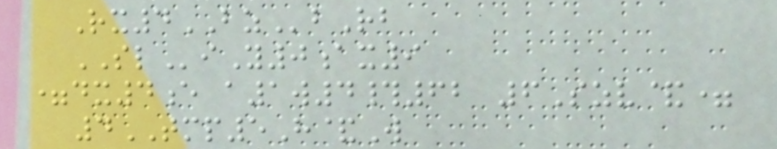Rx4BZbRb
SLiY0ax9
=dx4e a1w4#62 6Szv&=
4TMP5H&W
